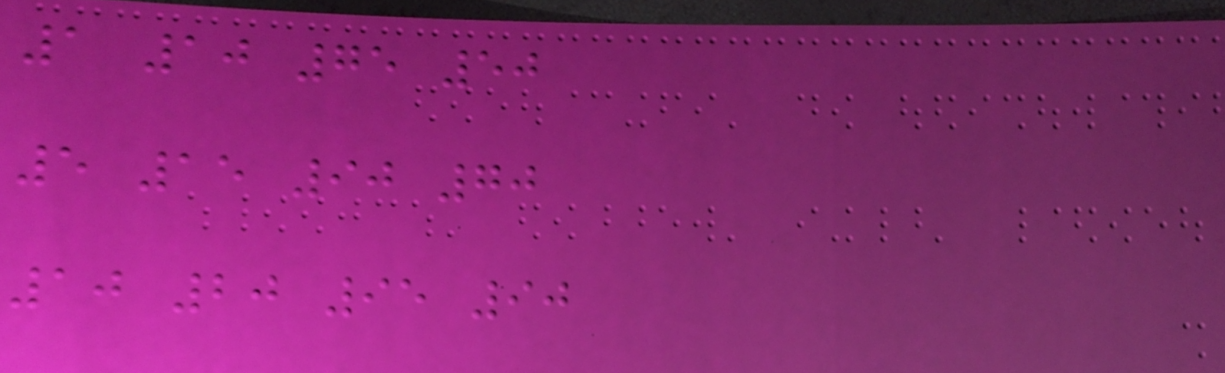1 10 75 50
5 15 90 70
10 20 95 90
